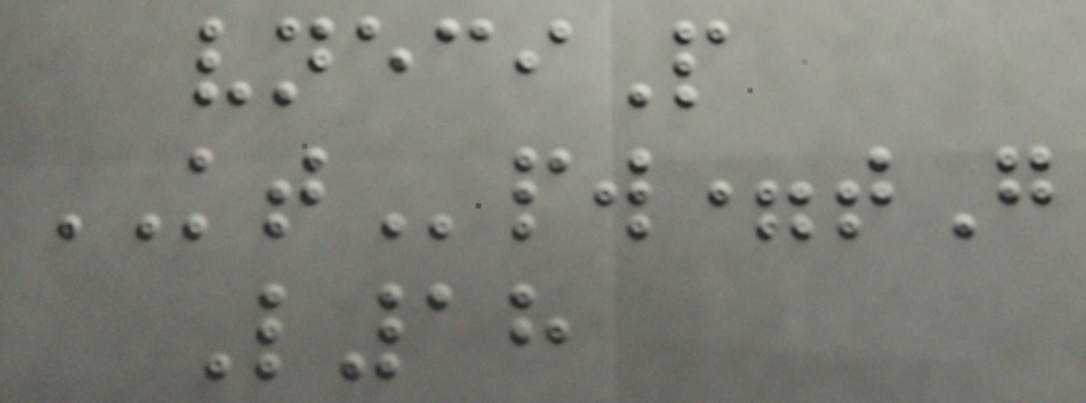vneciP
KTpw=tG
L18
